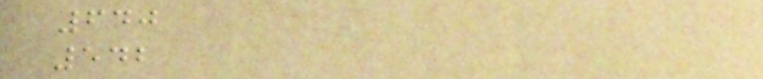640
542
